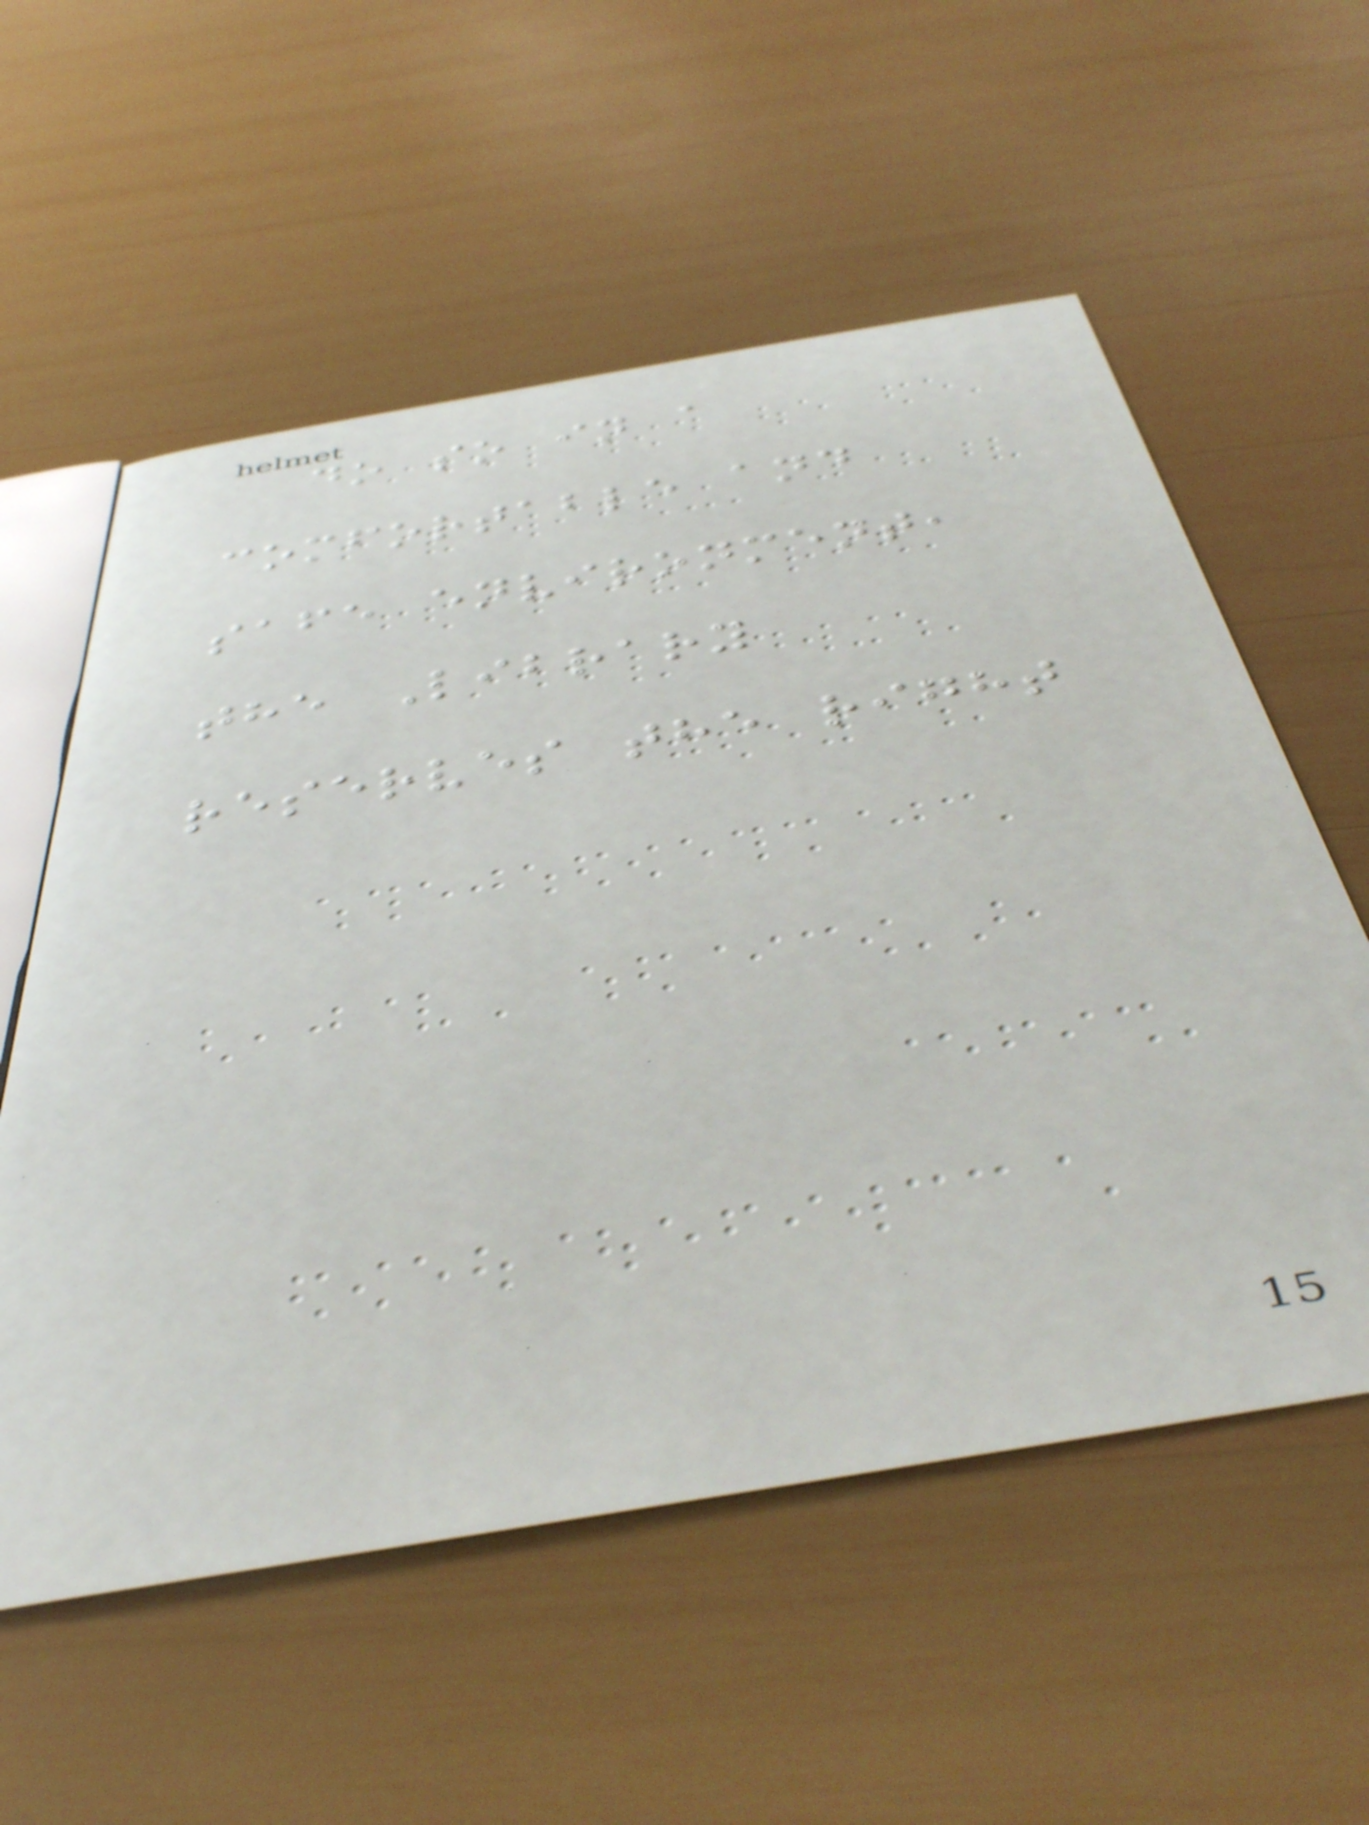do so in a
comfortable and
safe environment,
the Library
reserves the right
